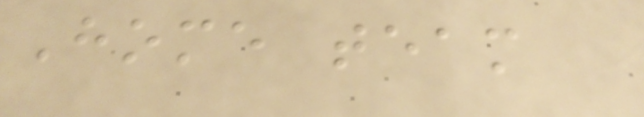Home team
